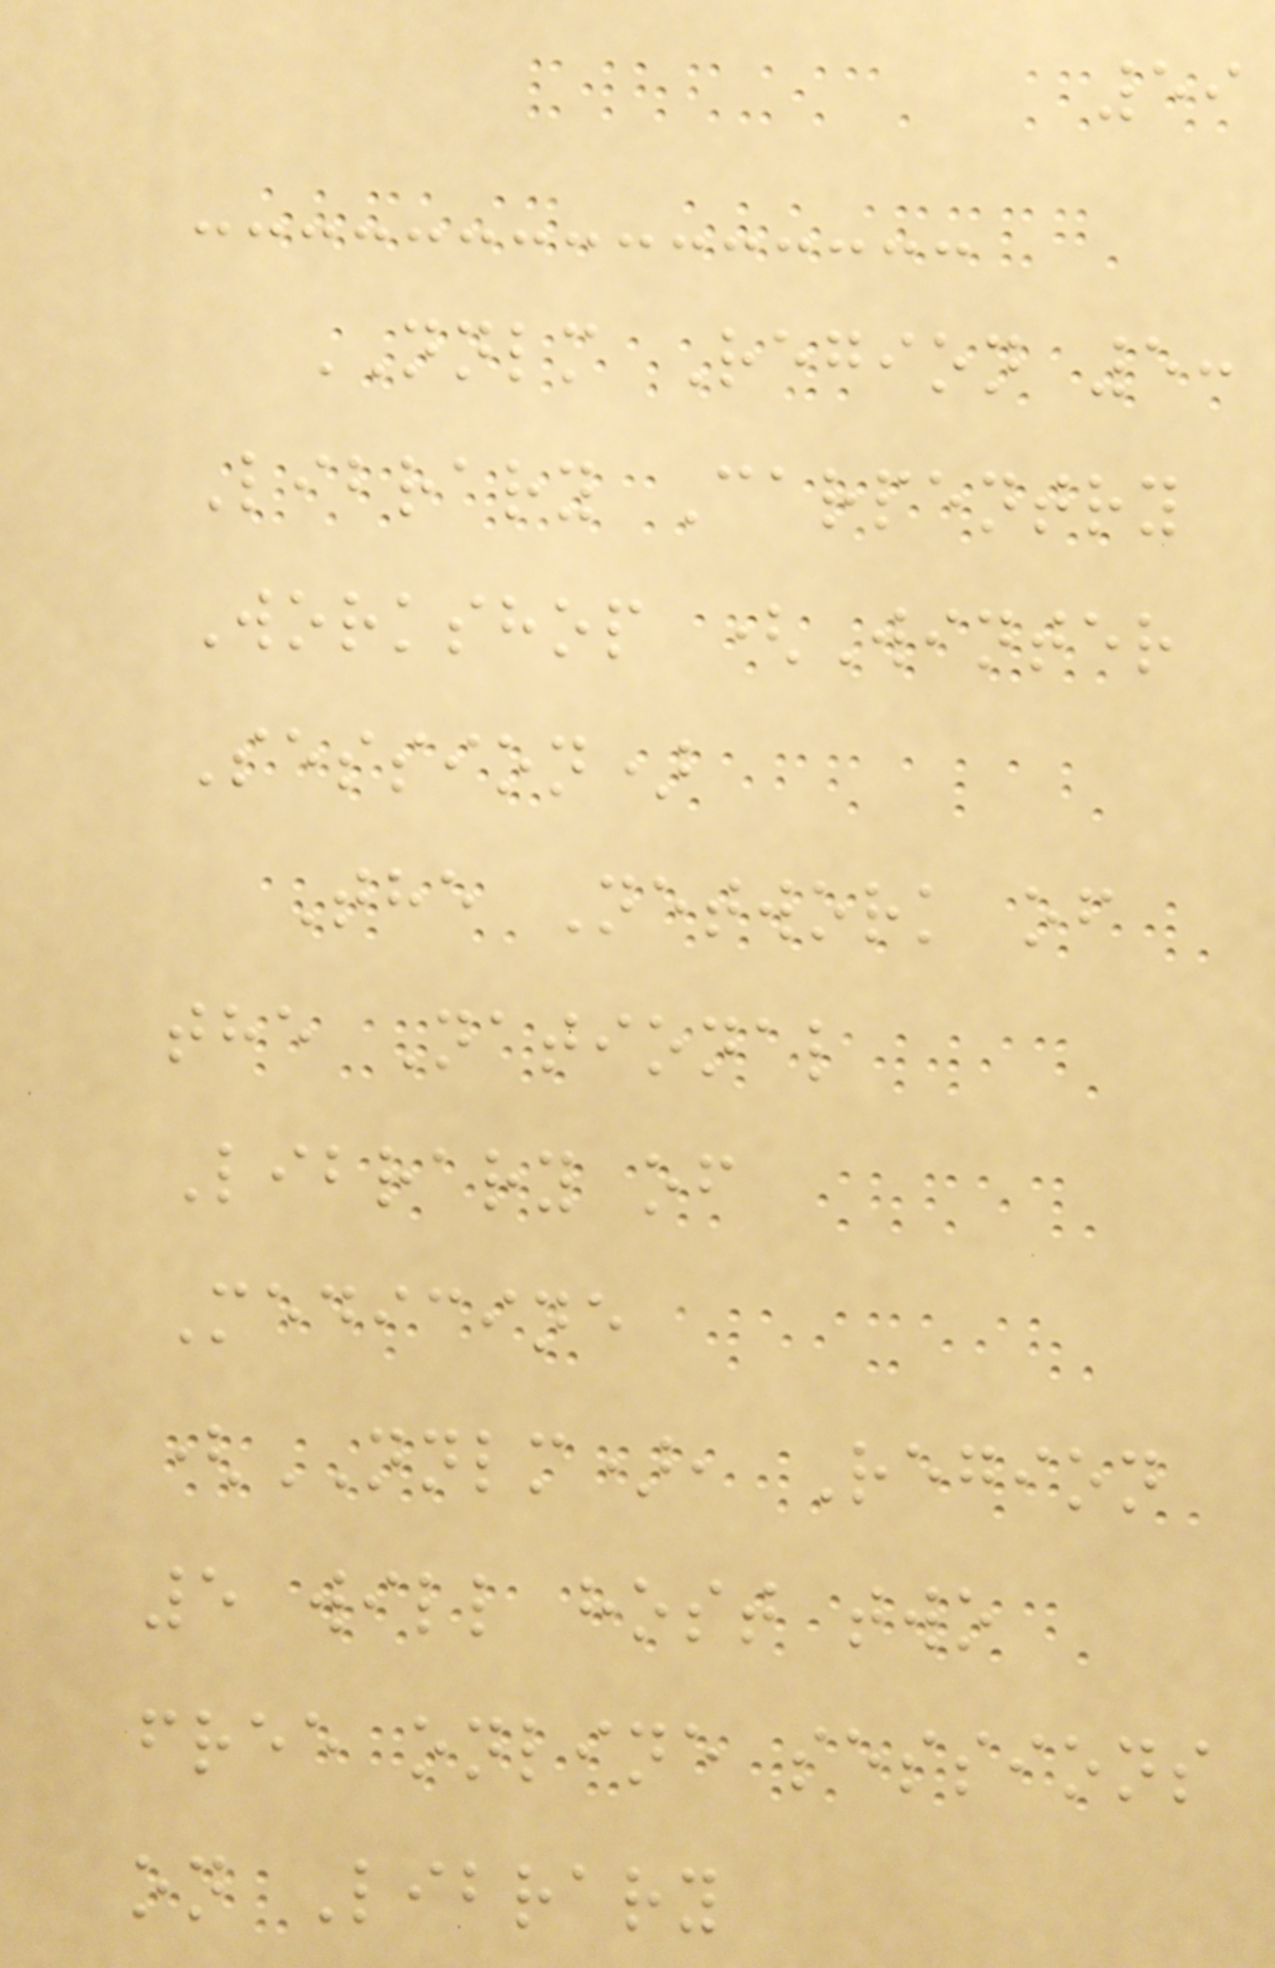59
NNLM Region 5:
Library Carpentry
Workshop (Winter
Session)
The Network of
the National
Library of
Medicine
(NNLM), Region
5 will host two
free online sessions
on Library
